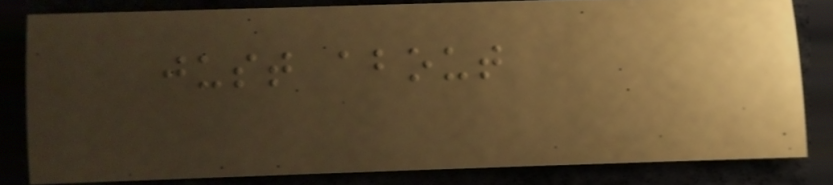just about
